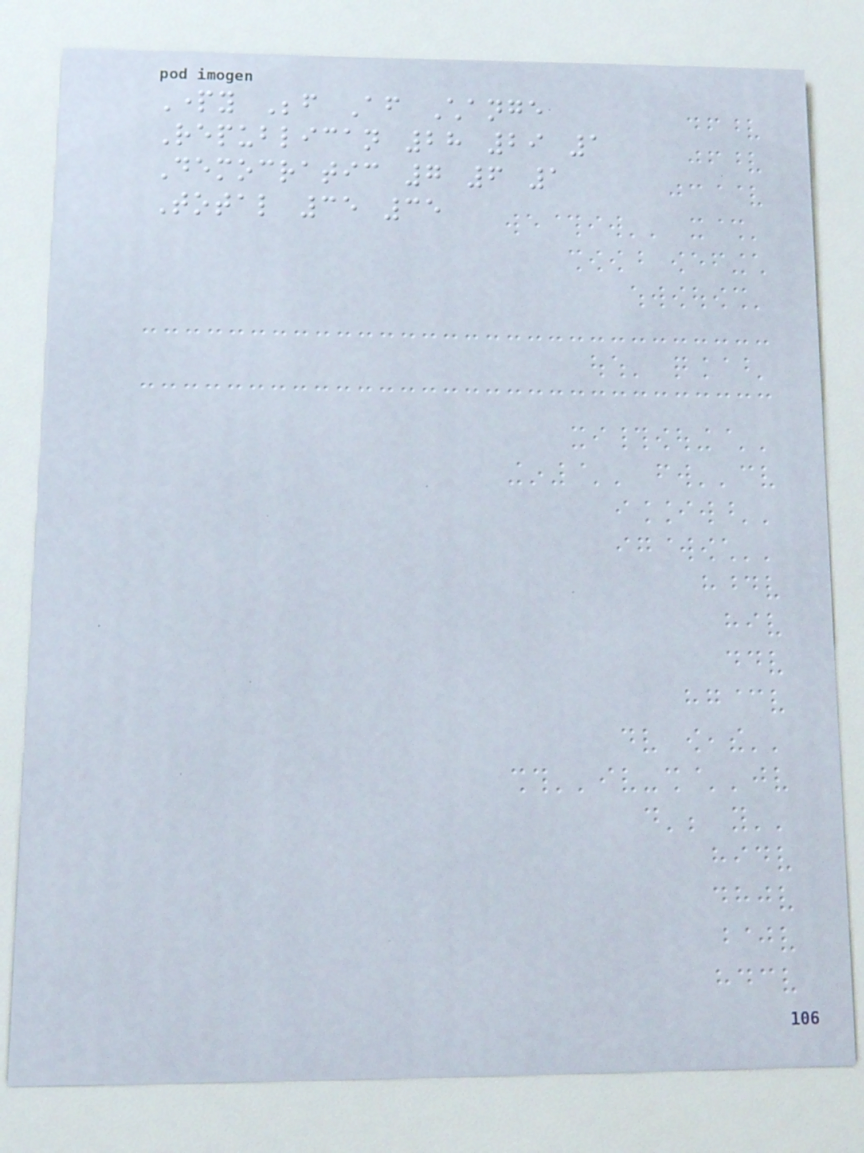Party Before After Change
Republican 28 29 1
Democratic 7 6 1
Total 35 35
